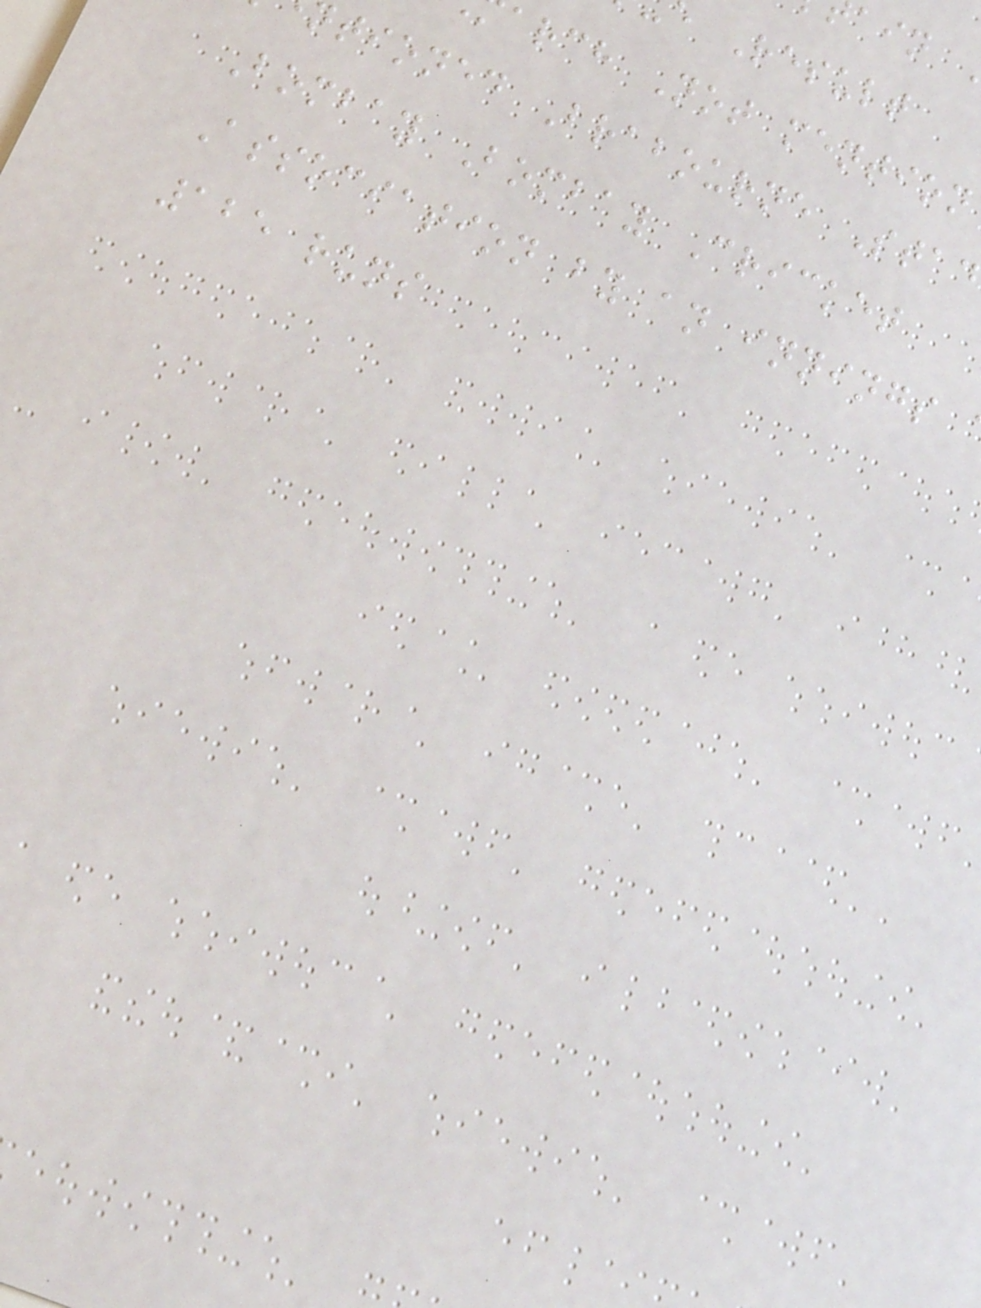Result
arch Not mention
tioned Brabourne Stad
Bombay Bombay Cricket
Association by an innings
125 runs
